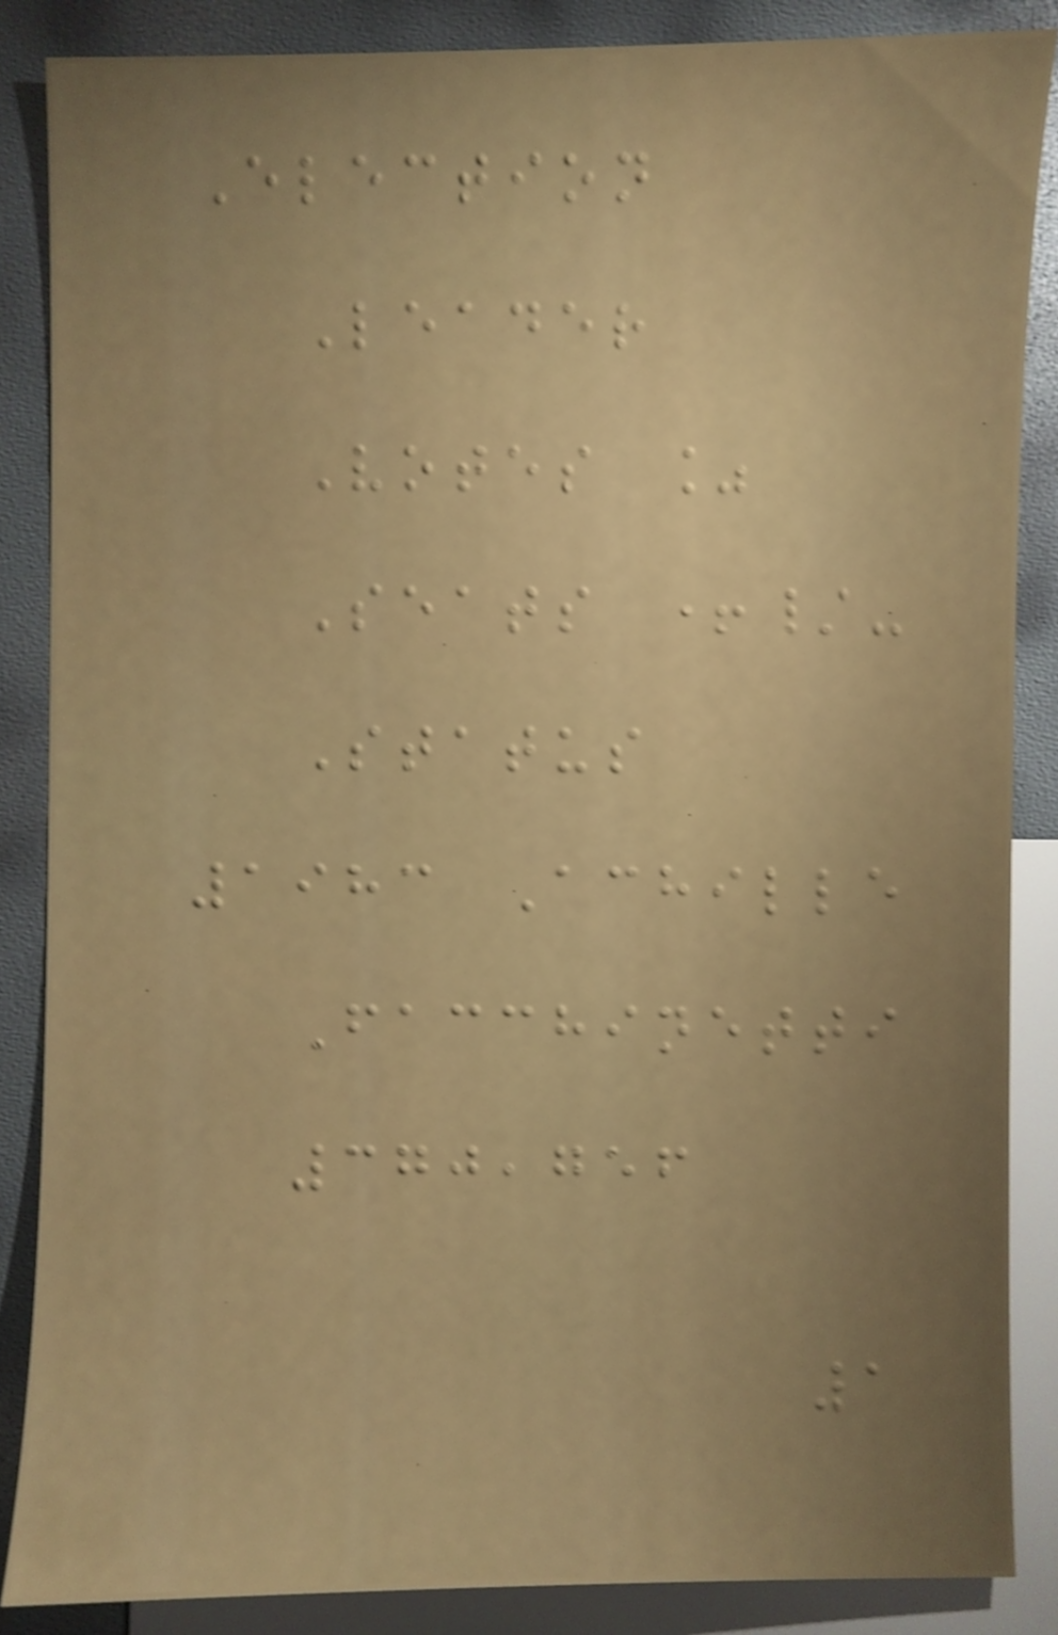Election
Leader
Votes %
Seats +/-
Status
1983 Achille
Facchinetti
370,756
1
